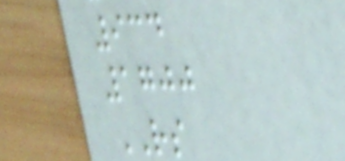934
1700
RS
